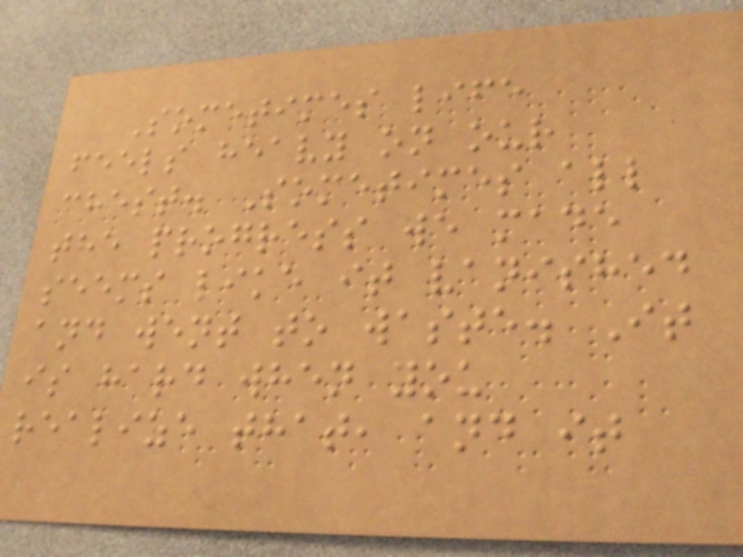Sometimes life
feels heavy on our
chest. Sometimes all
the progress we made
seems like it vanished
and went to waste. It
is hard when you
realize that, and it
